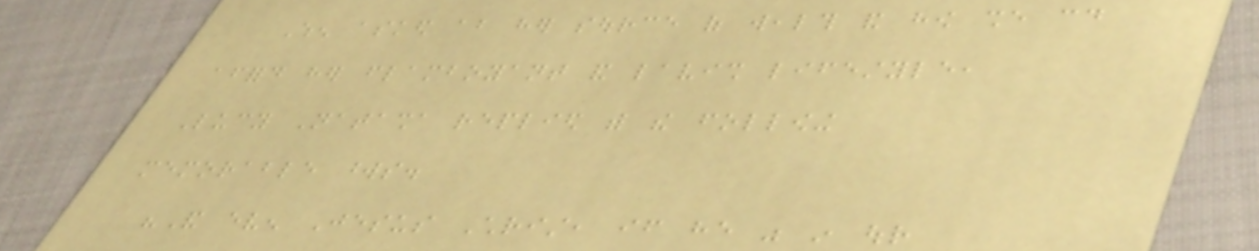When asked about her source of wealth and how she could
afford her flamboyant and lavish lifestyle,
Lucy Natasha replied with the following
memorable words.
"And even Jesus Christ, if he was in our
